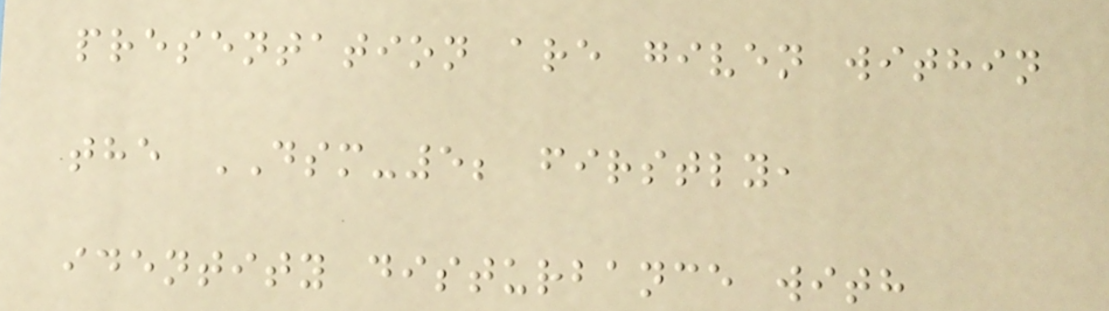presentation are given within
the DSM-5; firstly,
identity disturbance with
